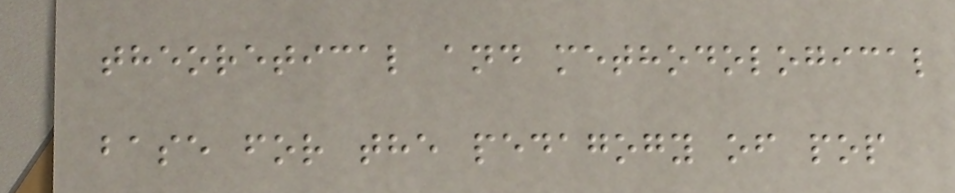theoretical and methodological
base for the pedagogy of pop
